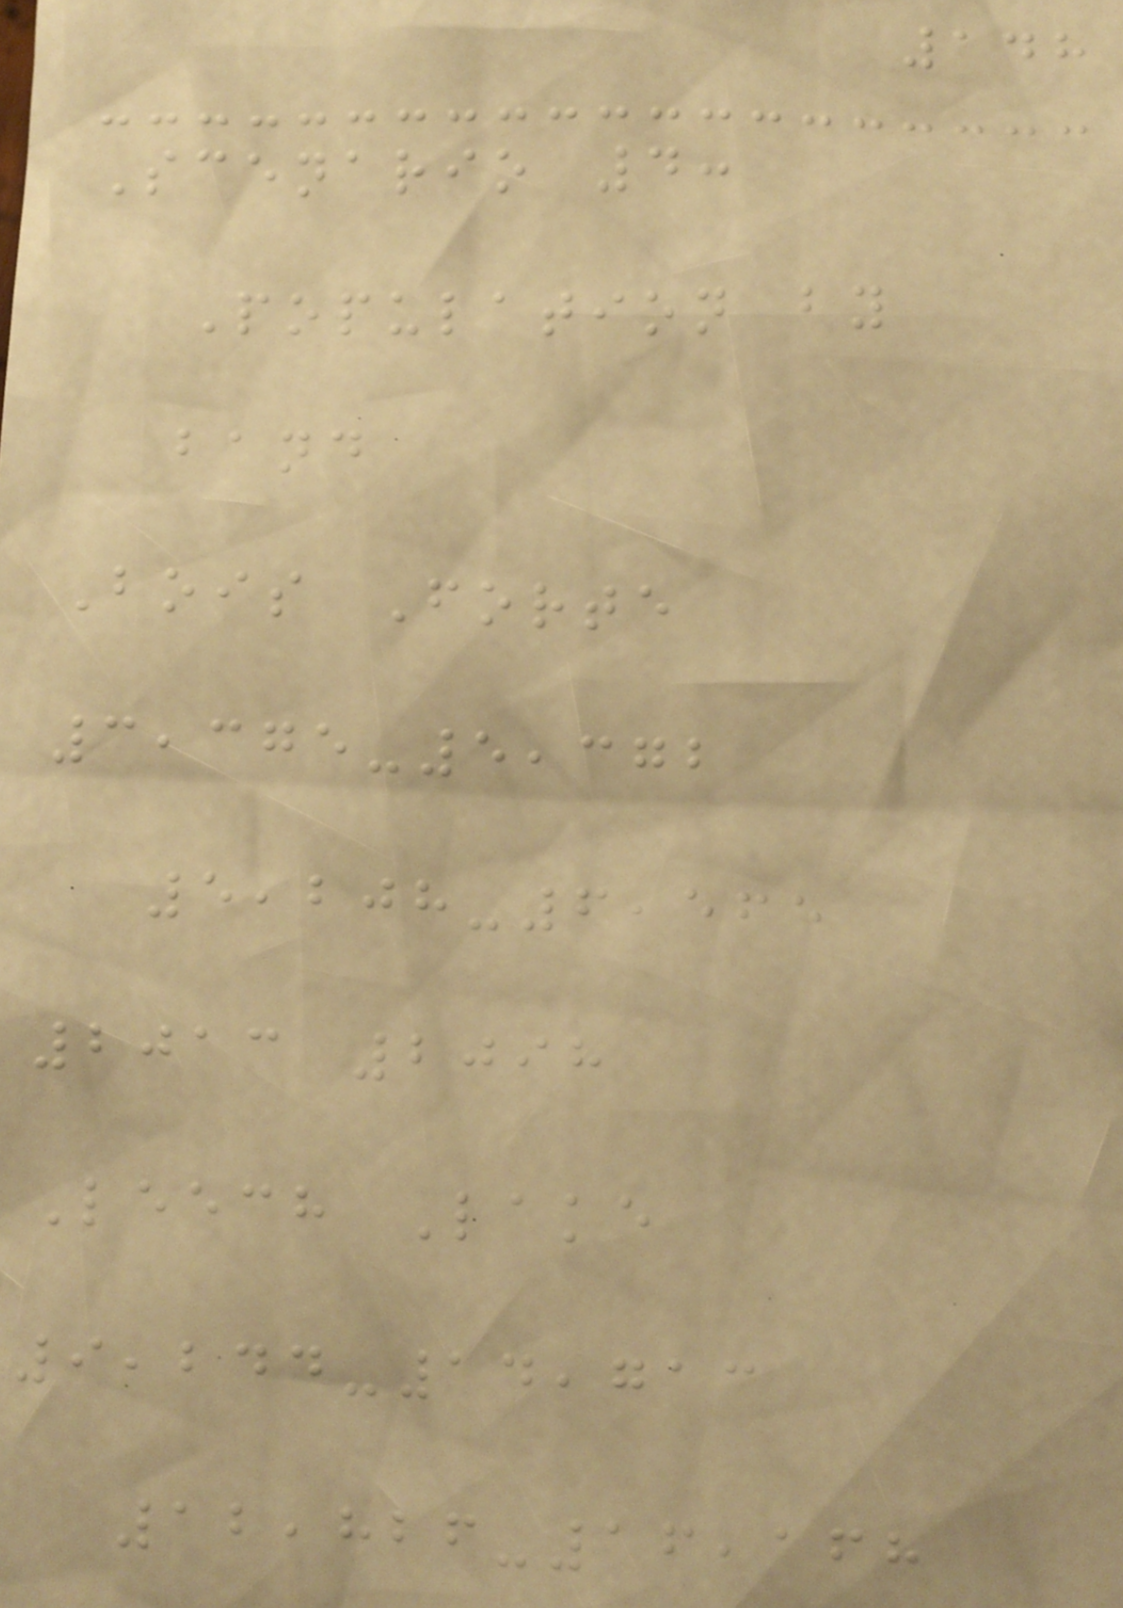148
Scenario 4:
Population by
band
Bois Forte
3,375-5,372
5,208-6,565
2013 2098
Leech Lake
9,244-14,713
12,826-16,168
